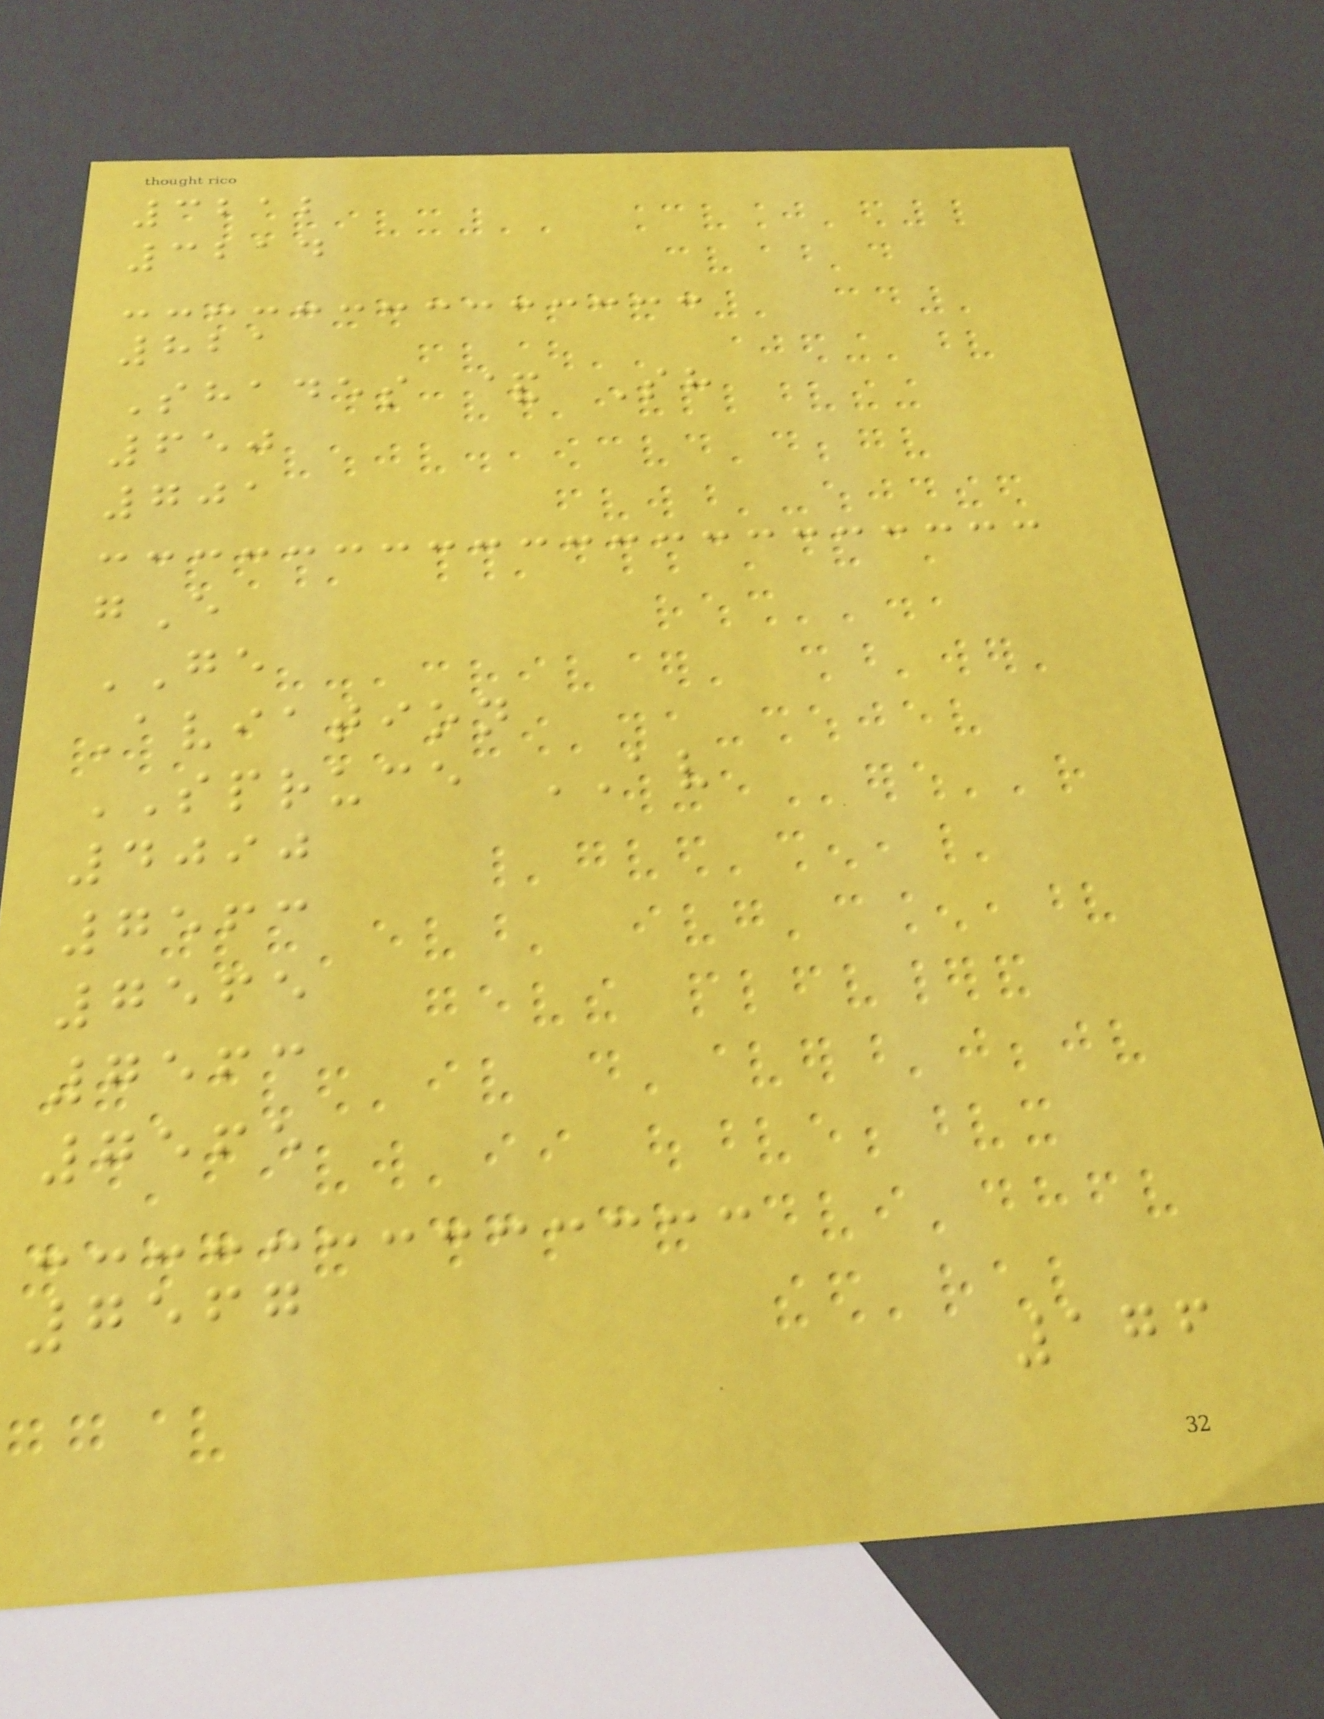3212
3214
821
Shades & Sh
650
701
gE
GE
Aviation
SPRUCE AV
4090
7563
7565
7563
7565
7567
176
